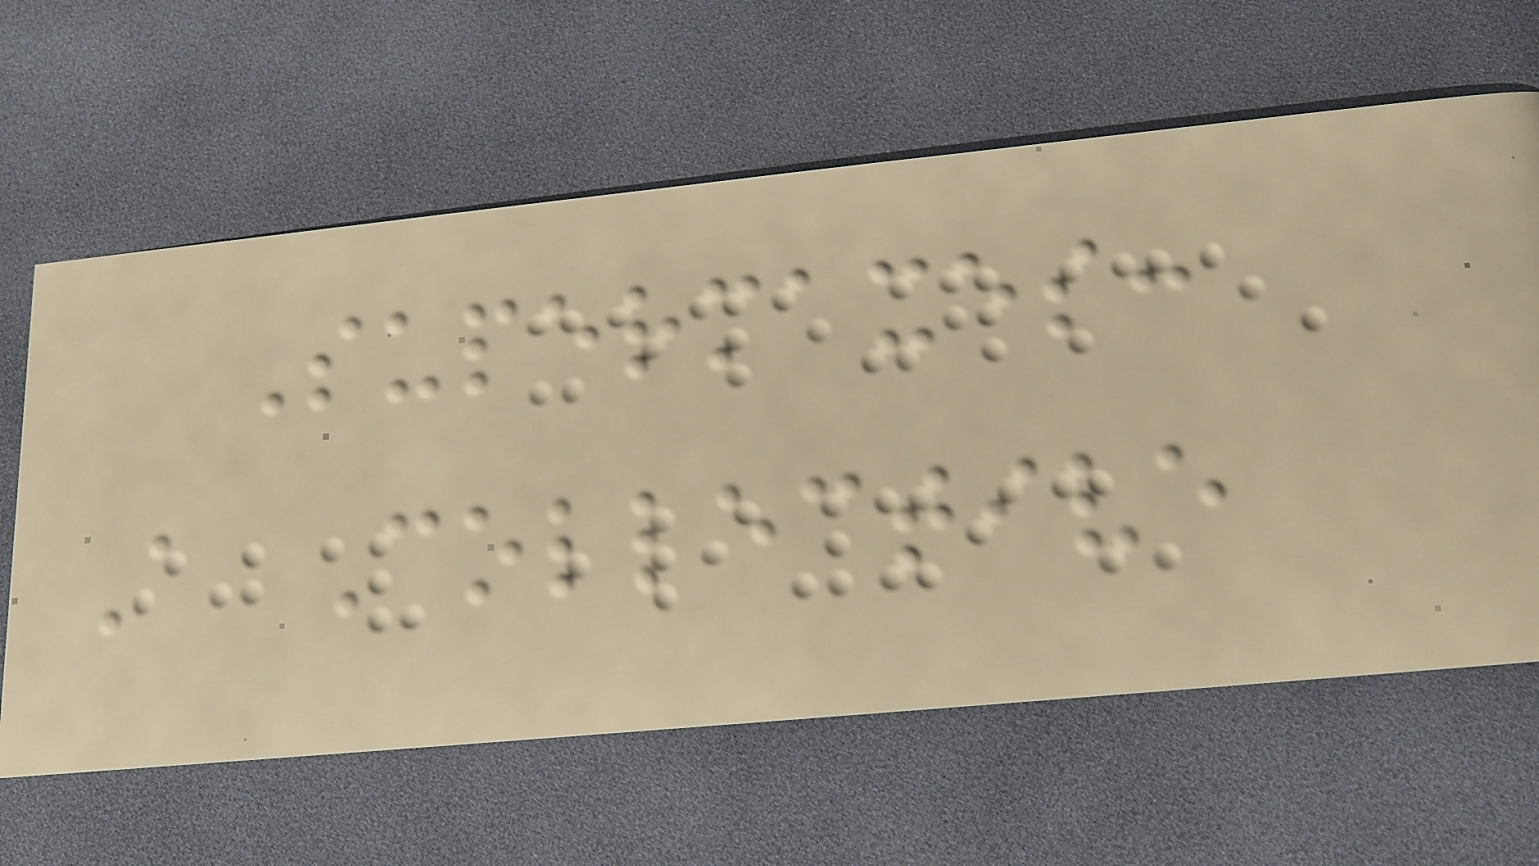Supermaxes:
A Collective
